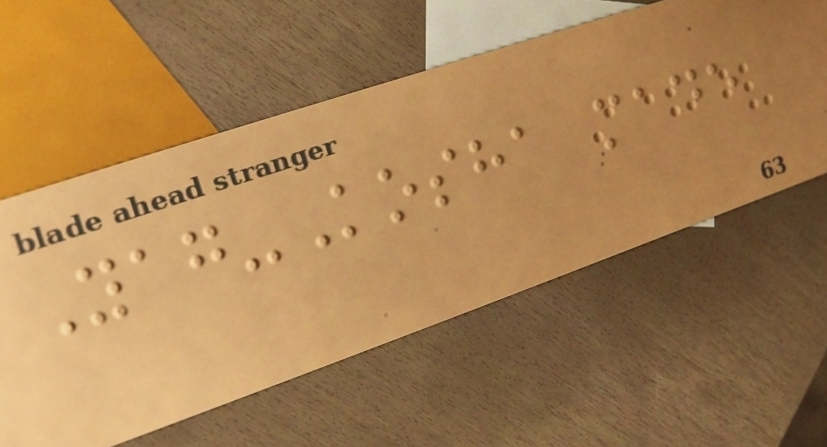Yag-Kosha made
